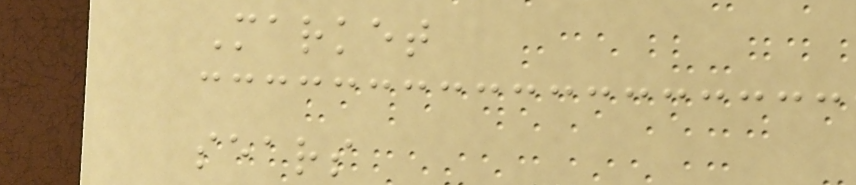Market
sears
